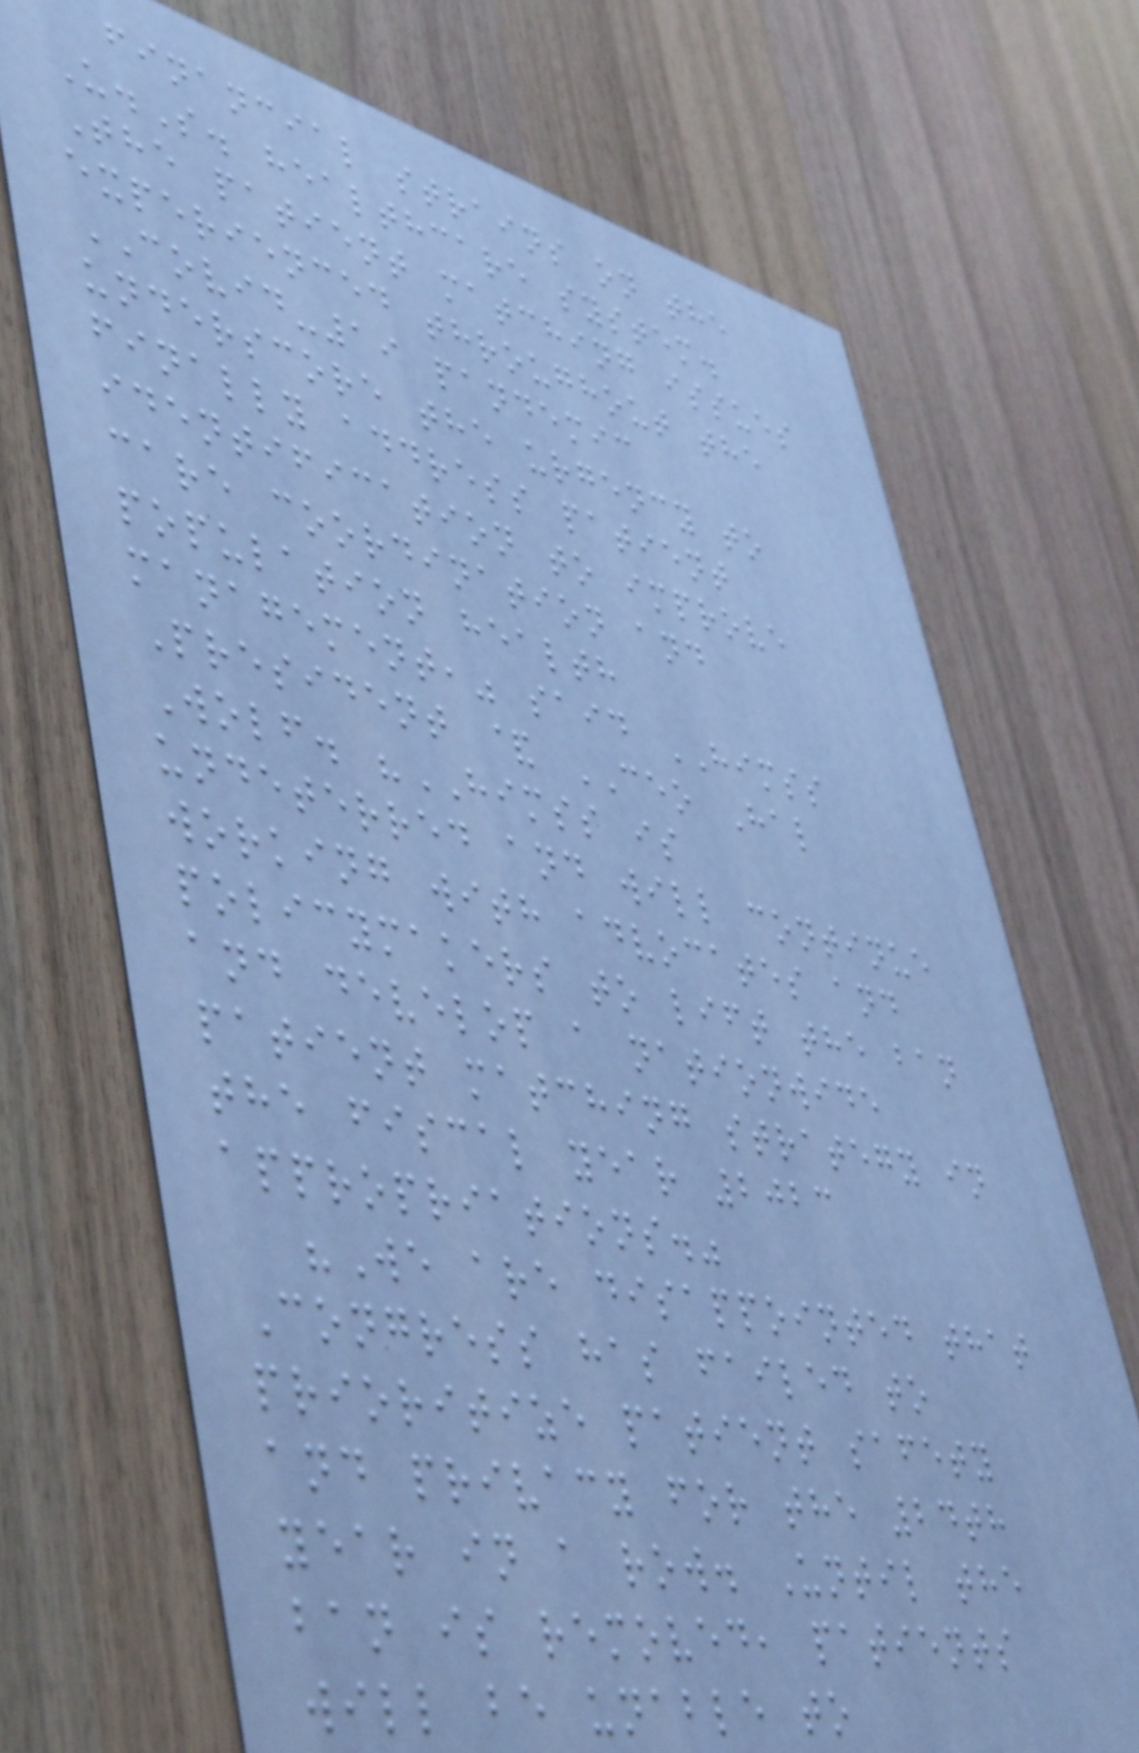financial strains on the
U.S. healthcare system.
The patient matching issues
experienced throughout the
COVID-19 pandemic
underscore the urgency to
finally address patient
identification to improve
care coordination and
population health
management," said HIMSS
President & CEO Hal
Wolf. "HIMSS is
undeterred and will continue
working with advocates and
policymakers to lift the ban
and develop a nationwide
patient matching strategy in
the fiscal year 2023
appropriations."
"We are disappointed that
Congress has failed to
prioritize patient safety
and privacy for the 24th
year in a row. Until the
ban is removed, patients
will be unable to
